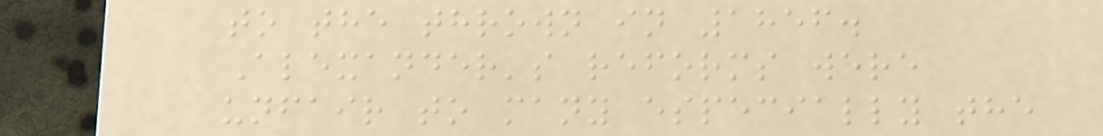to the thrown in 1856.
Alexander's reforms were
unfair to many especially the
